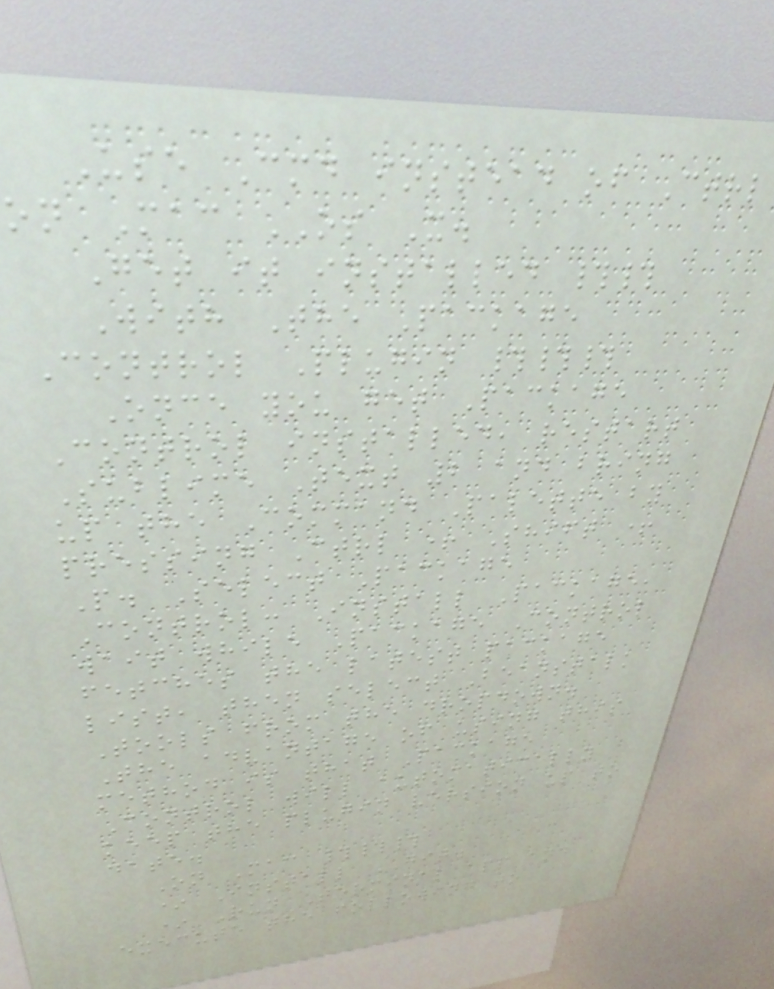Use Cmd instead of Ctrl
on Mac OS X.
Get it installed ##
With The Package
Control Plugin ###
Once you get Package
Control installed, restart
Sublime Text 2 and bring
up the Command Palette by
pressing Ctrl + Shift +
P. Select Package
Control: Install Package,
wait while Package Control
fetches the latest package
list, then select Beanstalk
Tools from the dropdown.
The advantage of using this
method is that Package
Control will automatically
keep the plugin version up to
date.
On Mac ###
* Install GIT.
* Run Terminal app and
execute the following to
